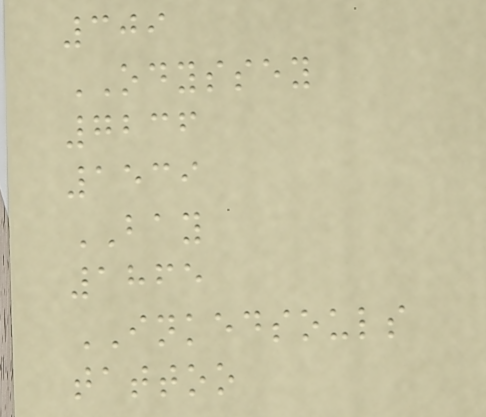309
ODYSSEY
7236
1539
BAY
1865
INKEDSOULS
tattoo
